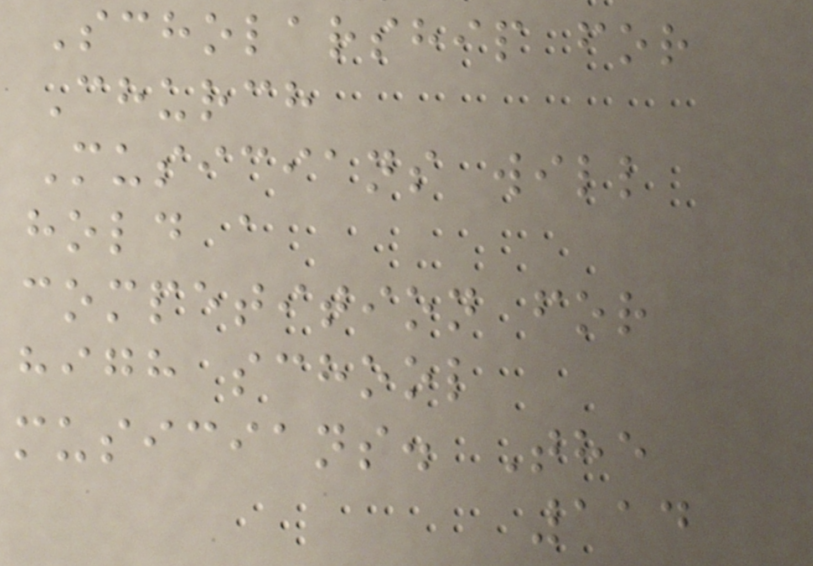Scholarship for
Church
Musicians will
hold a
competition for
high school
musicians. The
114
